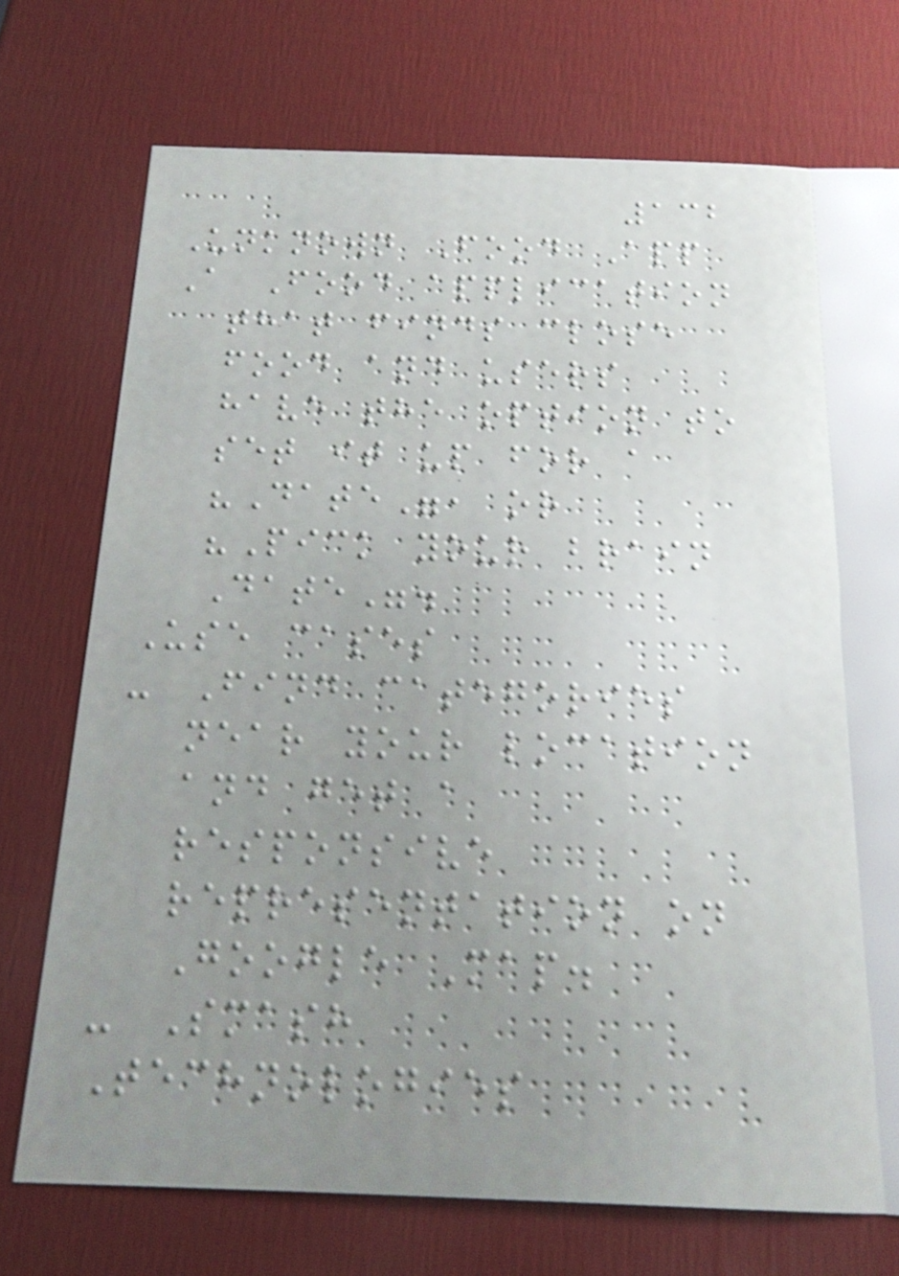132
Unknown Food App
A Food application
that finds close
food and users
have the option to
set it up for a
"Date", or
"Pick your brain
Date".
Use cases
- Find categories
near your location
and get a
responsive
representation on
Google Map.
- Smash
Technologies
